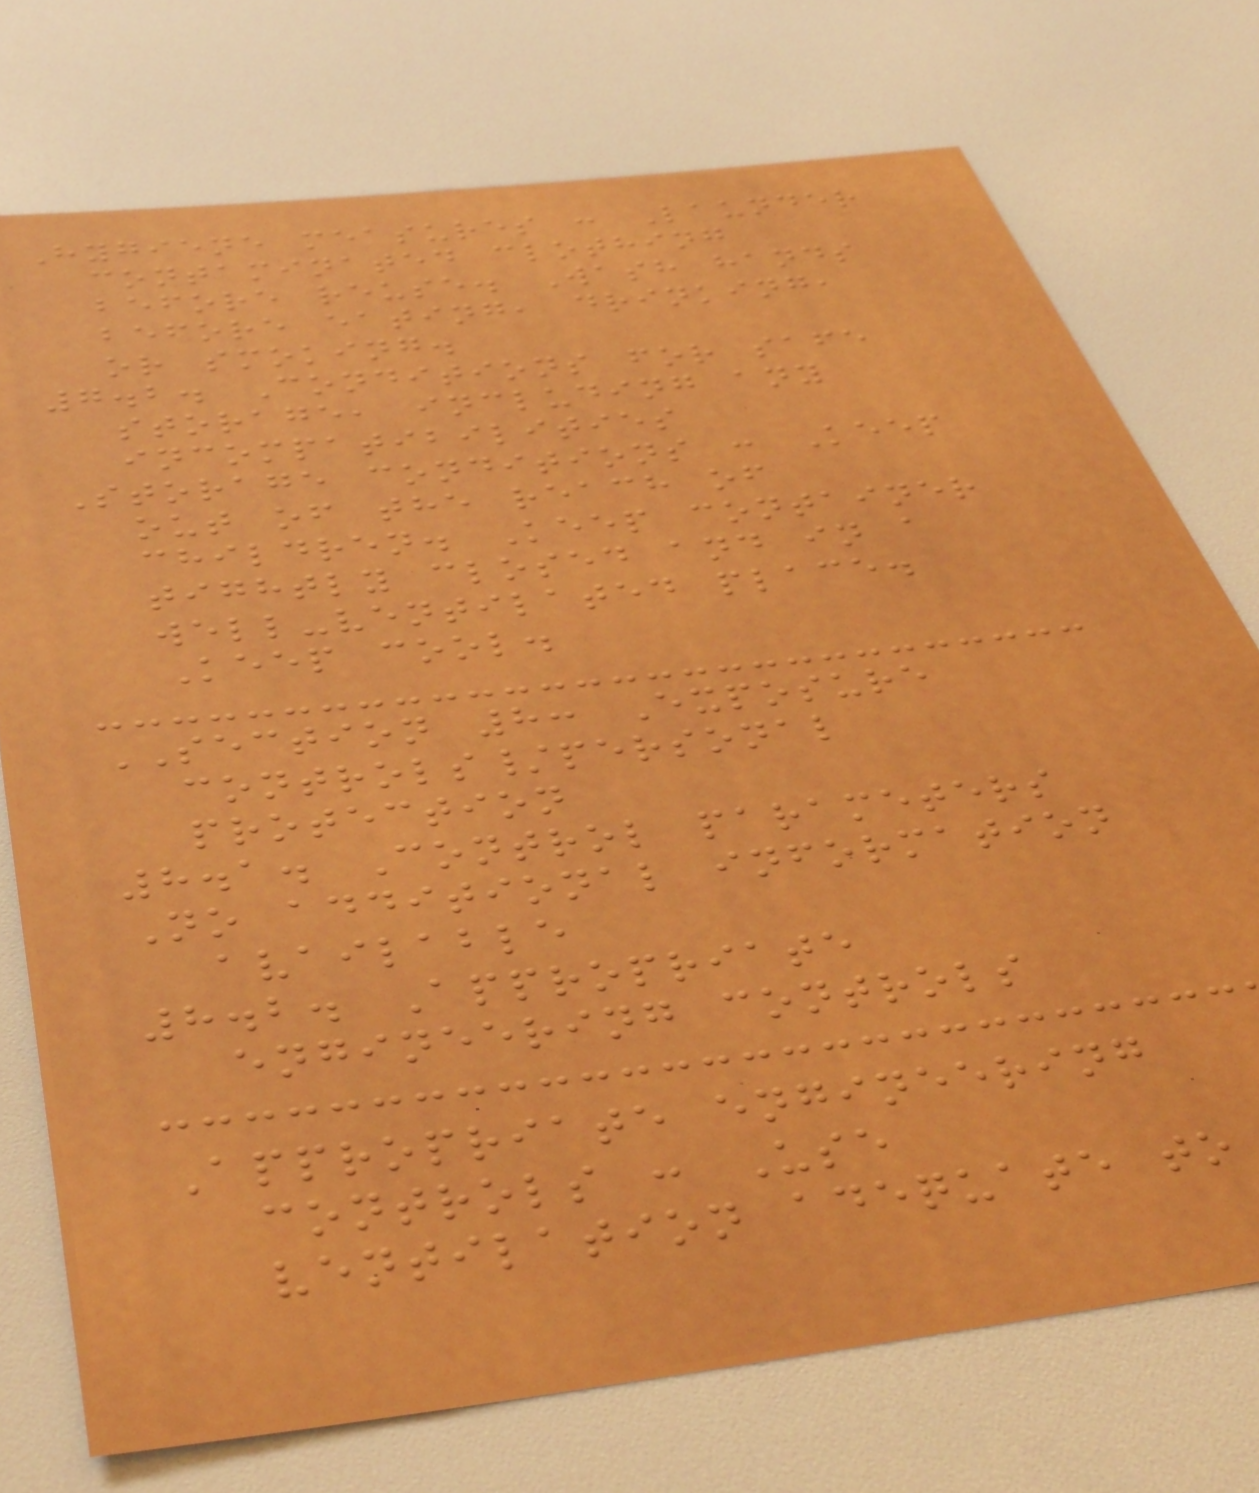Hygiene measures : Launder
contaminated clothing
before reuse. Wash hands
before eating, drinking,
or smoking.
7.2. Conditions for safe
storage, including any
incompatibilities
Storage conditions : Keep
out of the reach of
children. Keep container
tightly closed and in a
well-ventilated place.
Keep cool.
SECTION 8: Exposure
controls/personal
protection
8.1. Control parameters
No additional information
available
8.2. Appropriate
engineering controls
Appropriate engineering
controls : Use
ventilation adequate to
